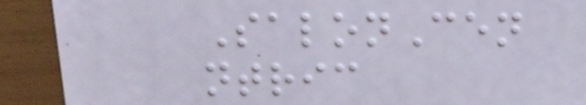SalonCen
ntric
